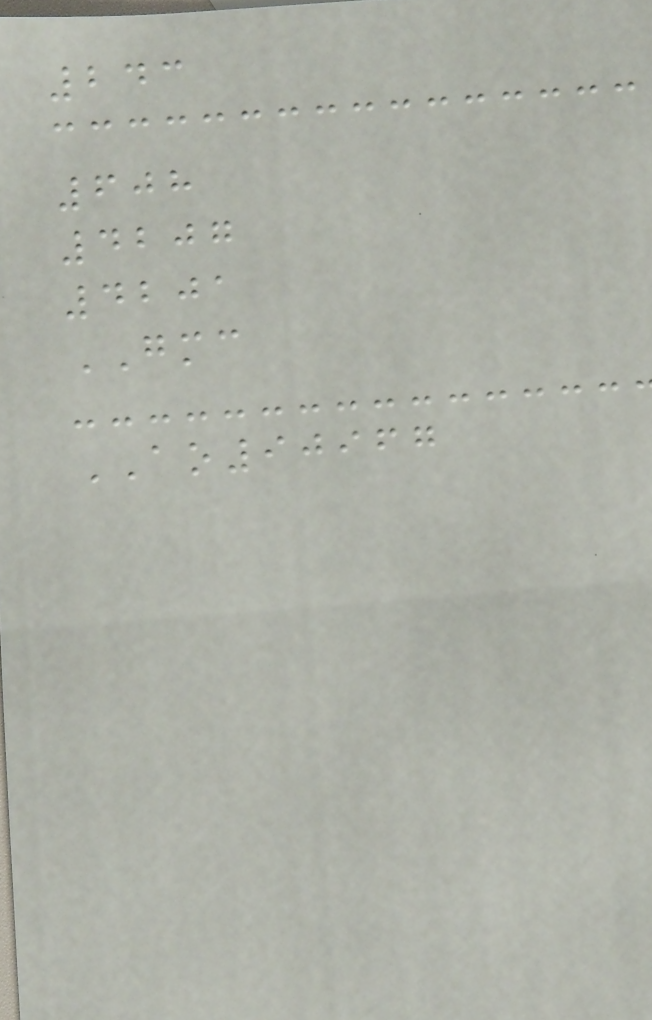243
608
4207
4201
GMC
AO90967
